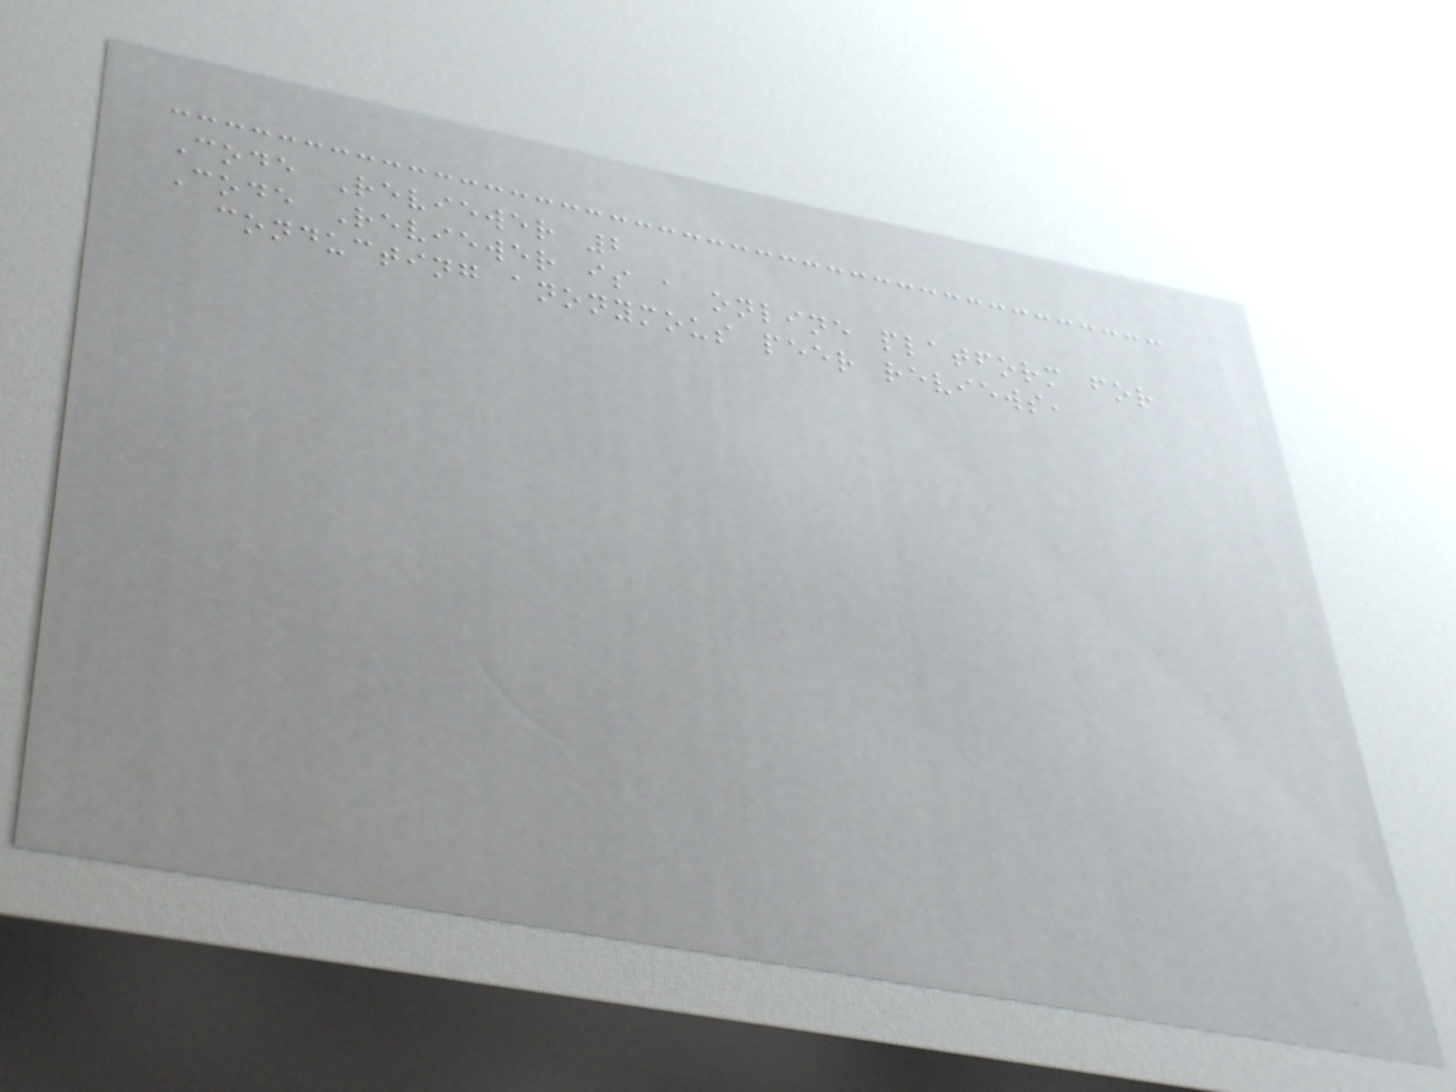Code Reviewer 2
Code Reviewer is a online platform for
conducting anonymous peer reviews,
